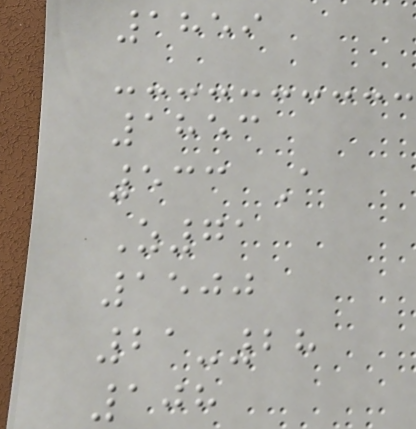1859
1853
533 A
Z71
1500
21-28
108
